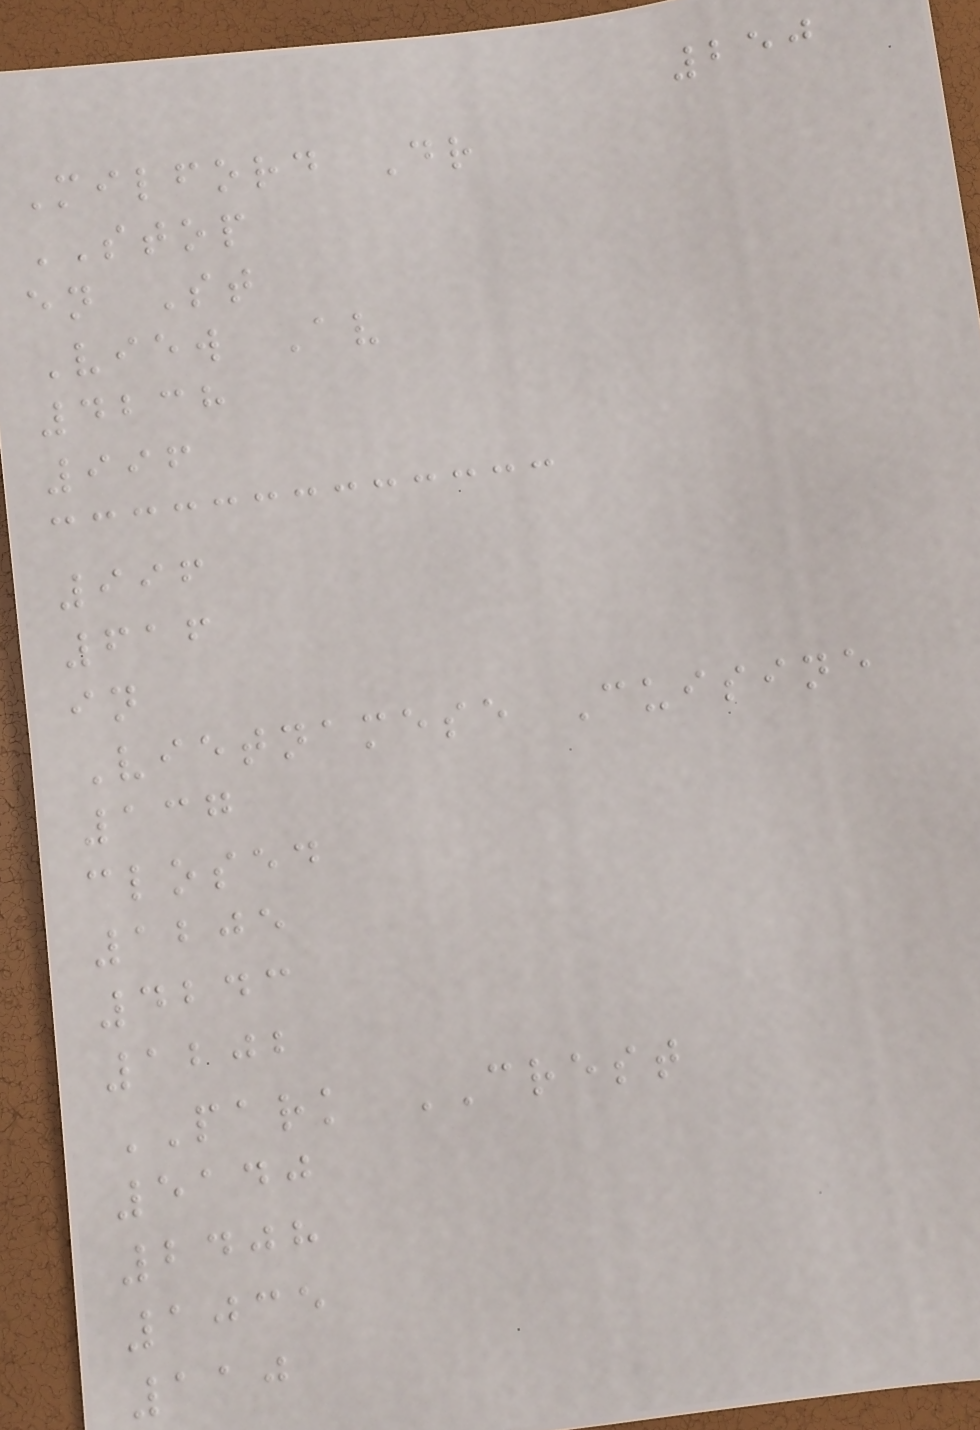250
Milford Dr
STOP
en St
View Av
4238
996
996
616
in
Vietnamese Cuisine
137
closed
1205
4243
1202
PARK CREST
5140
2408
1035
110
